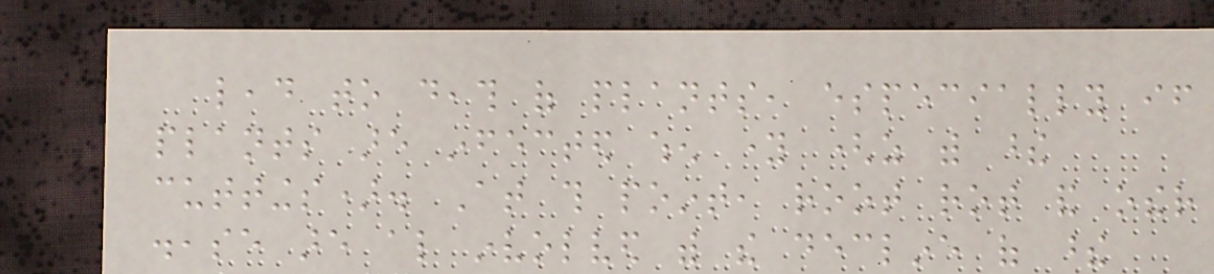lead to death of plants, especially if
plants are infected when young (as with these
cuttings). At this point, root rot and other
disease are also involved with the decline of these
